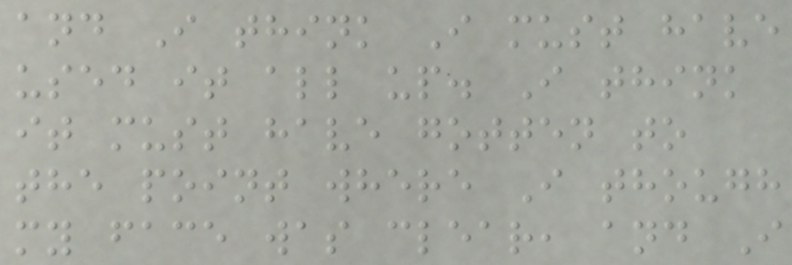and I think I must have
used it all up. I think
it must have gotten to
the point where I though
my face was clear, and I
